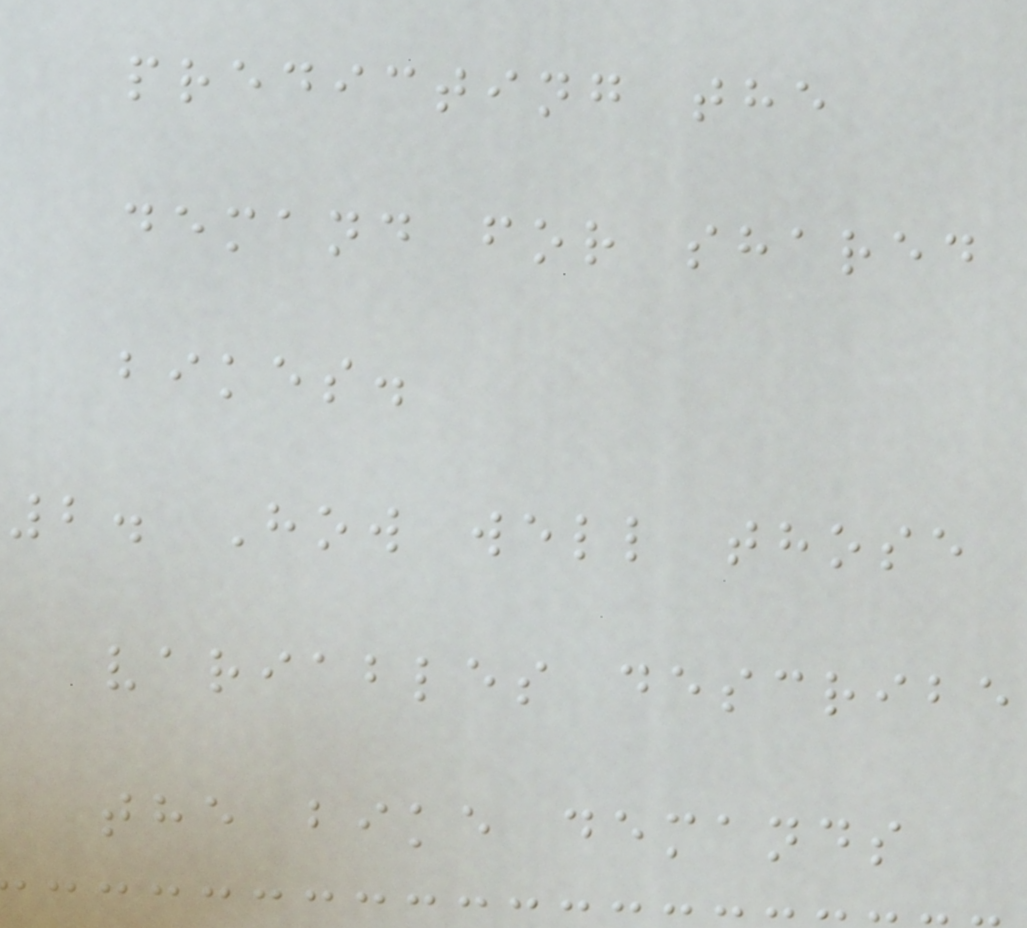predicting the
demand for shared
bikes.
2. How well those
variables describe
the bike demands
